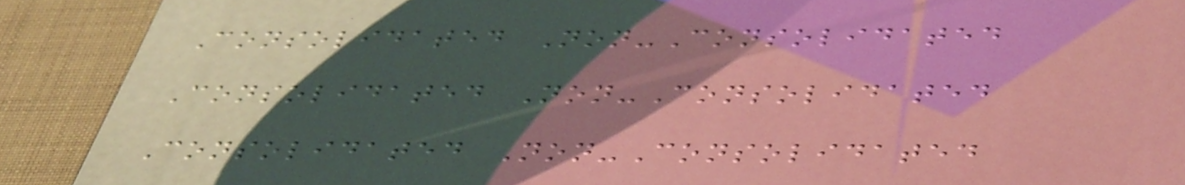Consolidated Non-Consolidated
Consolidated Non-Consolidated
Consolidated Non-Consolidated
